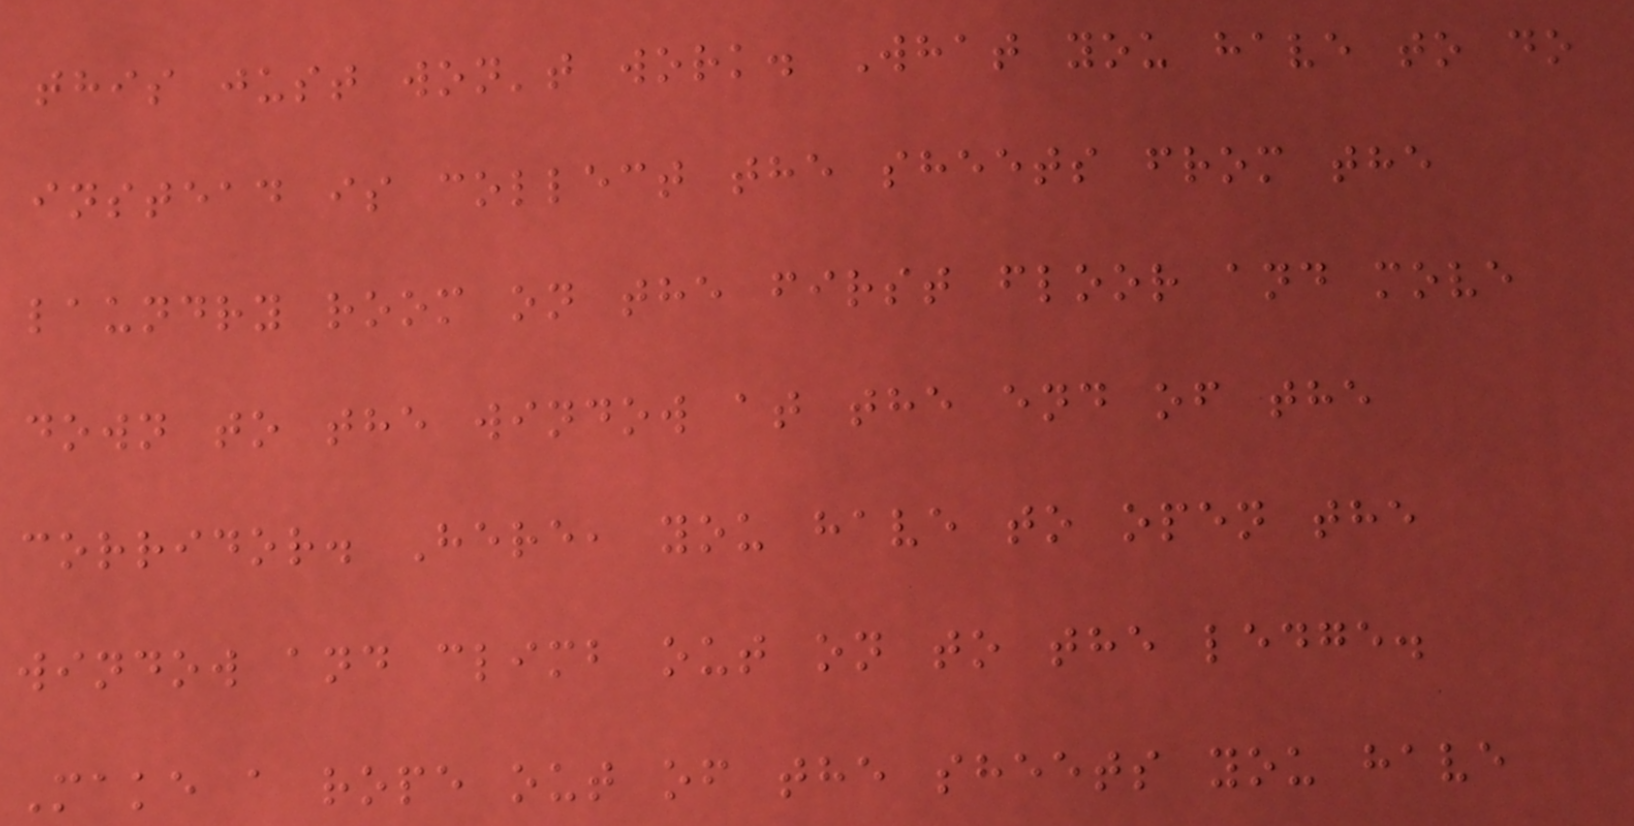this just won't work. What you have to do
instead is collect the sheets from the
laundry room on the first floor and move
down to the window at the end of the
corridor. Here, you have to open the
window and climb out on to the ledge.
Make a rope out of the sheets you have
